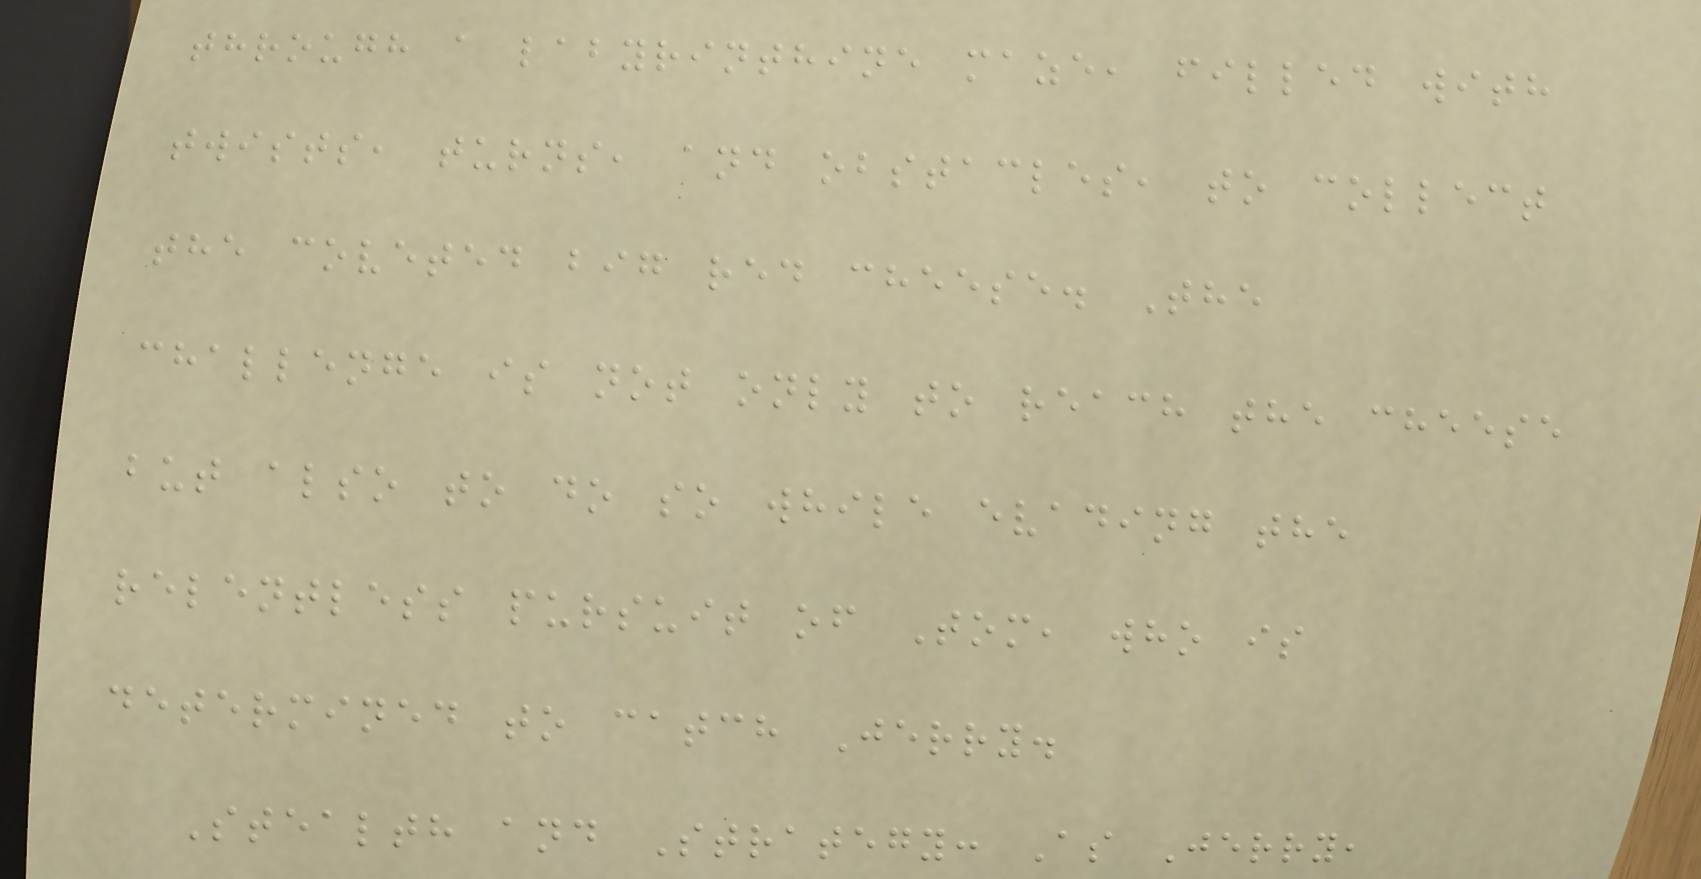through a labyrinthine maze, filled with
twists, turns, and obstacles, to collect
the coveted big red cheese. The
challenge is not only to reach the cheese
but also to do so while evading the
relentless pursuit of Tom, who is
determined to catch Jerry.
Stealth and Strategy: As Jerry,
